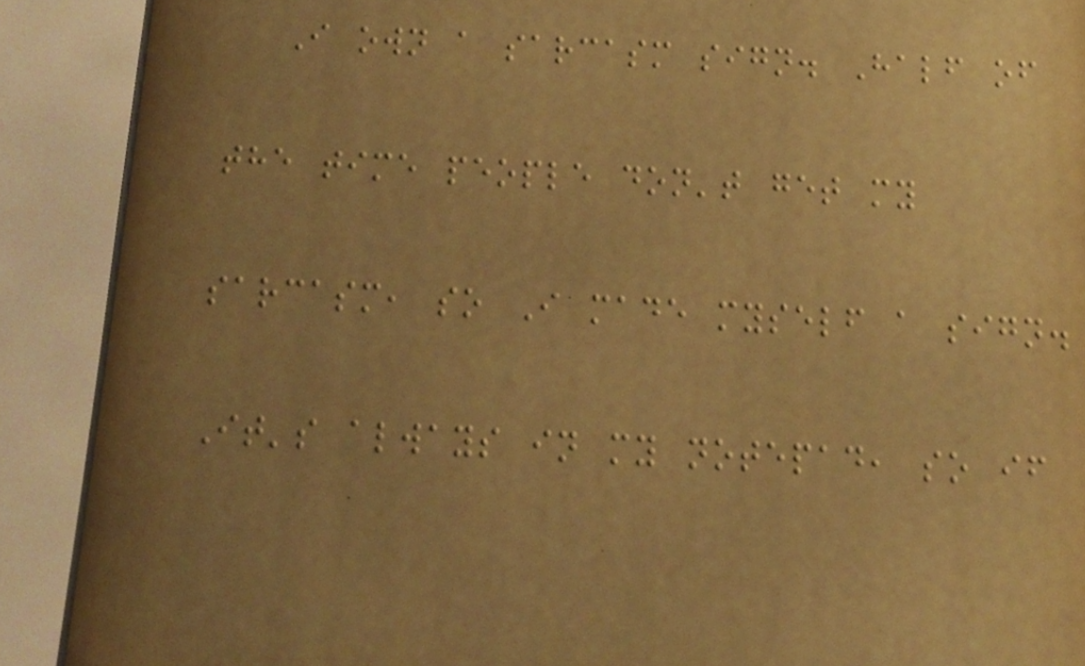I own a sarcasm sign. Half of
the time people don't get my
sarcasm, so I made myself a sign.
It's always in my notepad, so if
